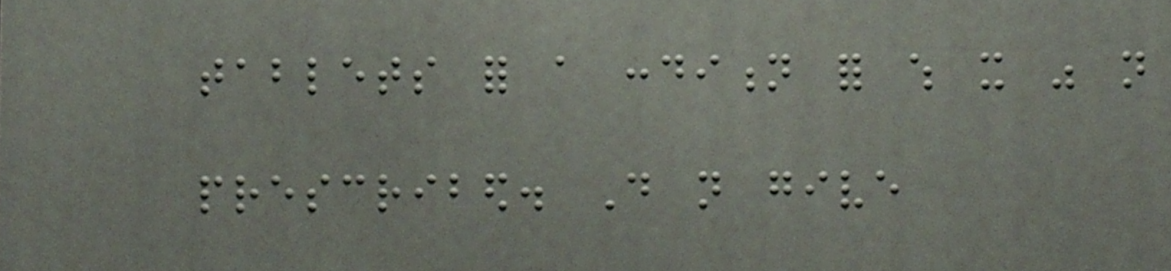tablets for a condition for which it was not
prescribed. Do not give
